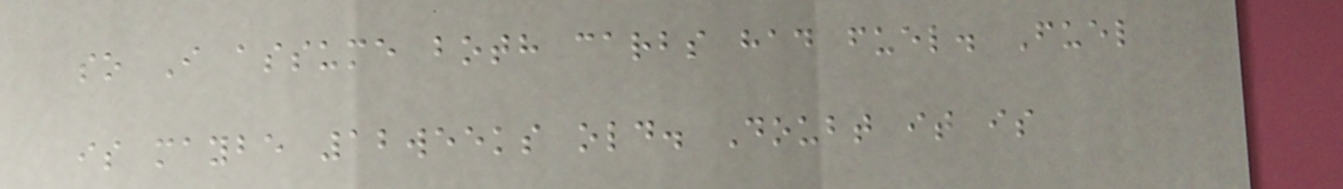so I assume both carbs had fuel. Fuel
is maybe 12weeks old. Doubt it is
